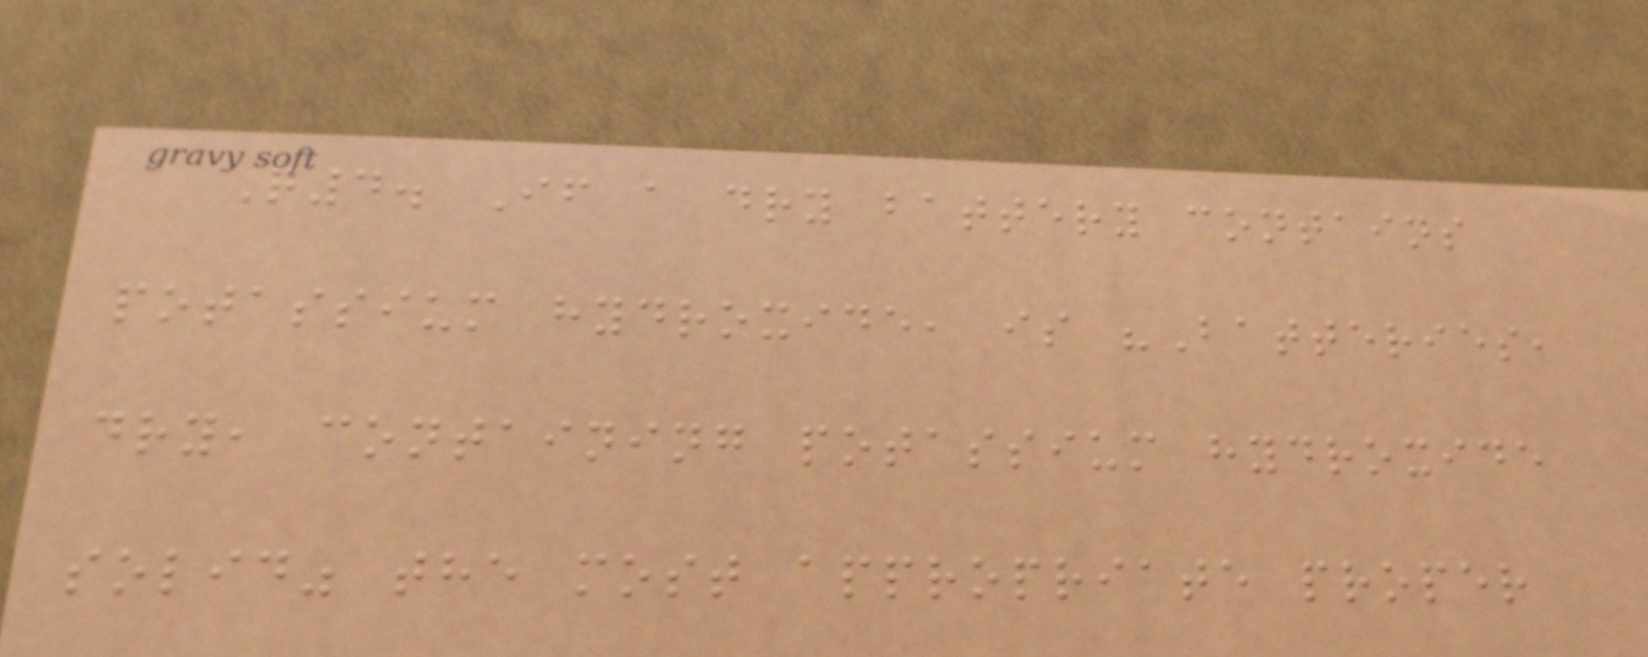Q4. If a dry battery contains
potassium hydroxide, is "Batteries,
dry, containing potassium hydroxide
solid" the most appropriate proper
